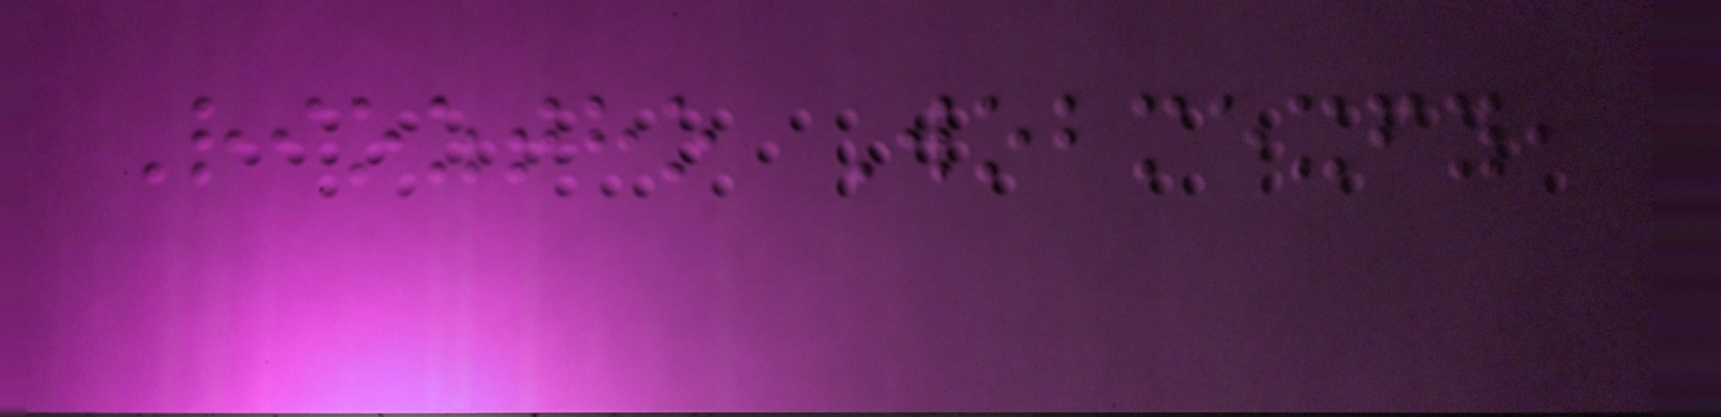Rioztho Wobmexfy,
